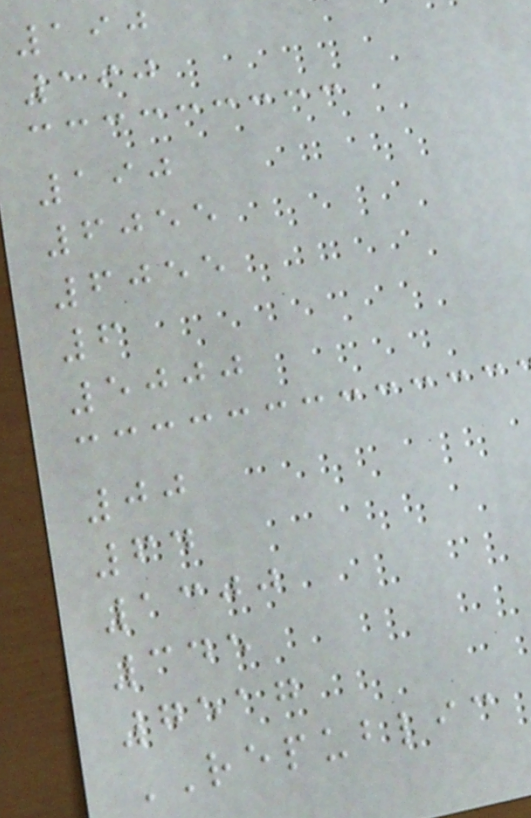190
190
190
6055
6055
6
5000
00
64
1300
345
7517
REPUBLIC
